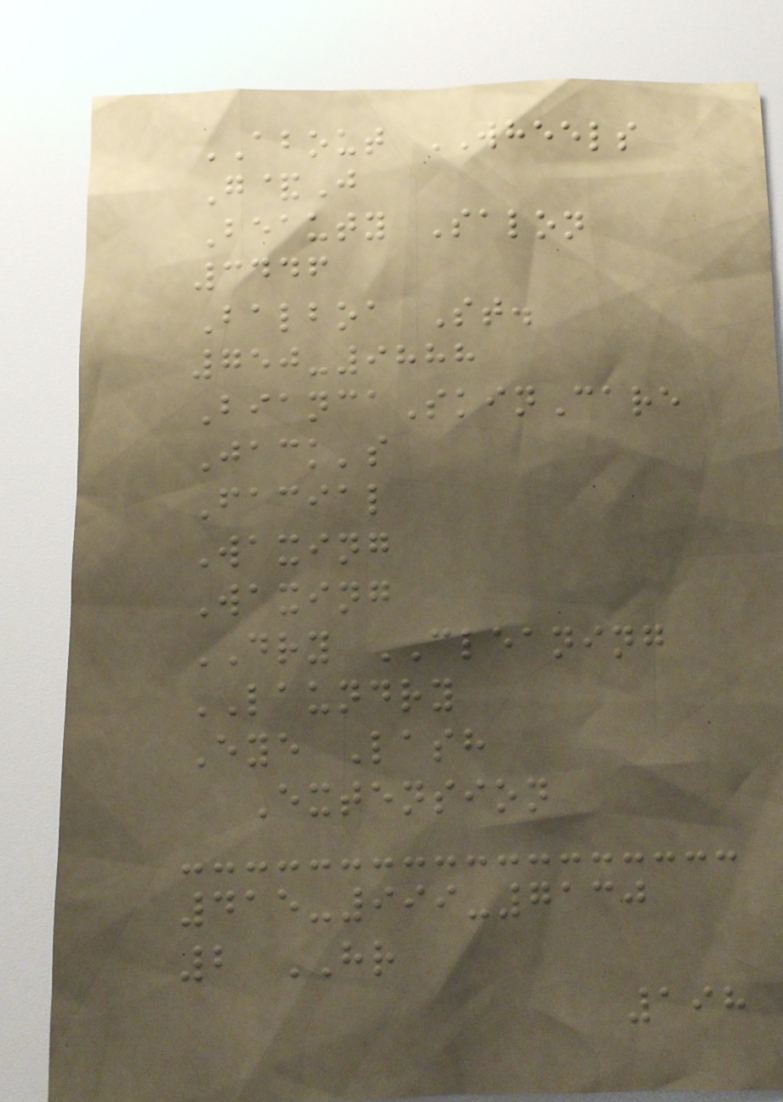ABOUT WHEELS
G&J
Beauty Salon
3446
Balboa St.
750-9888
BiancaSkinCare
Jack's
Facial
Waxing
Waxing
DRY CLEANING
LAUNDRY
Eye Lash
Extension
415-999-7130
2 HR
198
